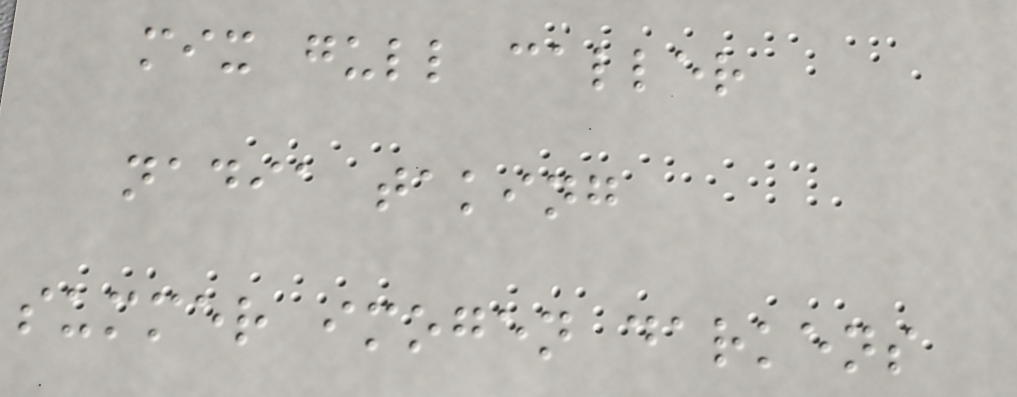mix gull caller
nadia taking
summer imogen darkens
